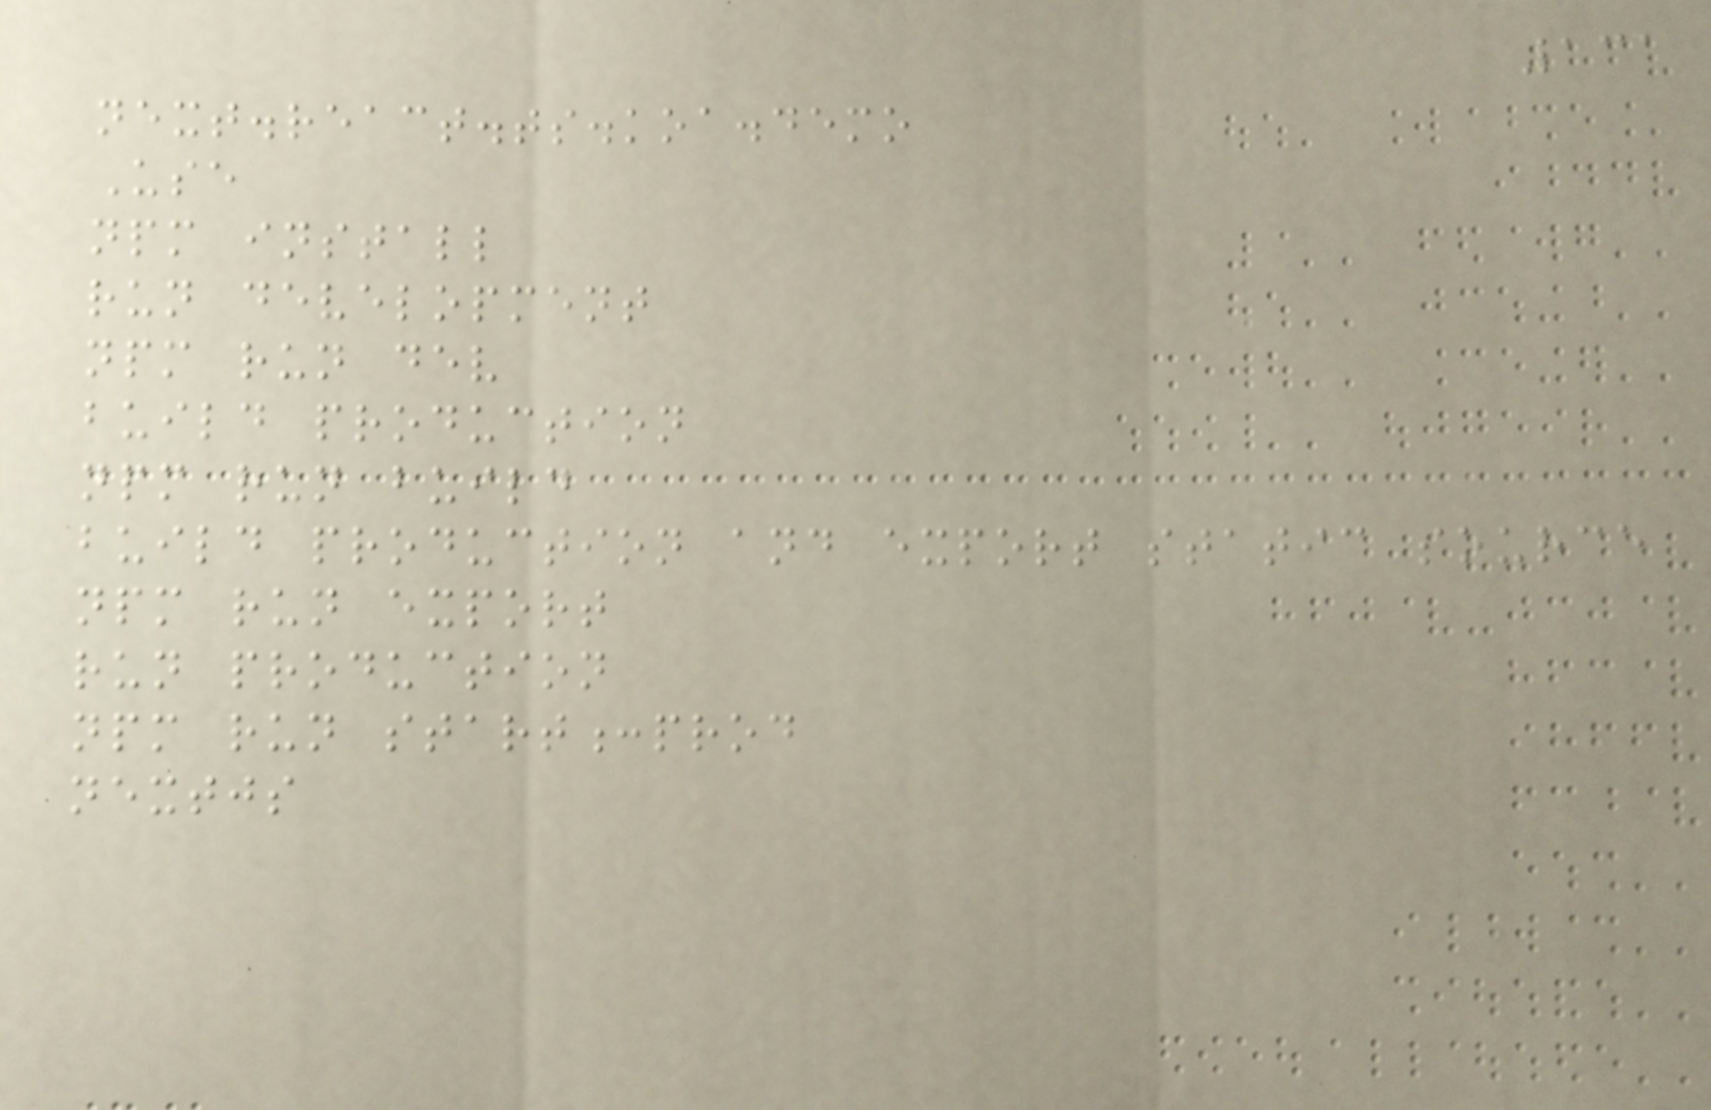131
next.react.ts.koa.demo
Use
npm install
run development
npm run dev
build production
npm run build
build production and export static source
npm run export
run production
npm run start:prod
nextjs
